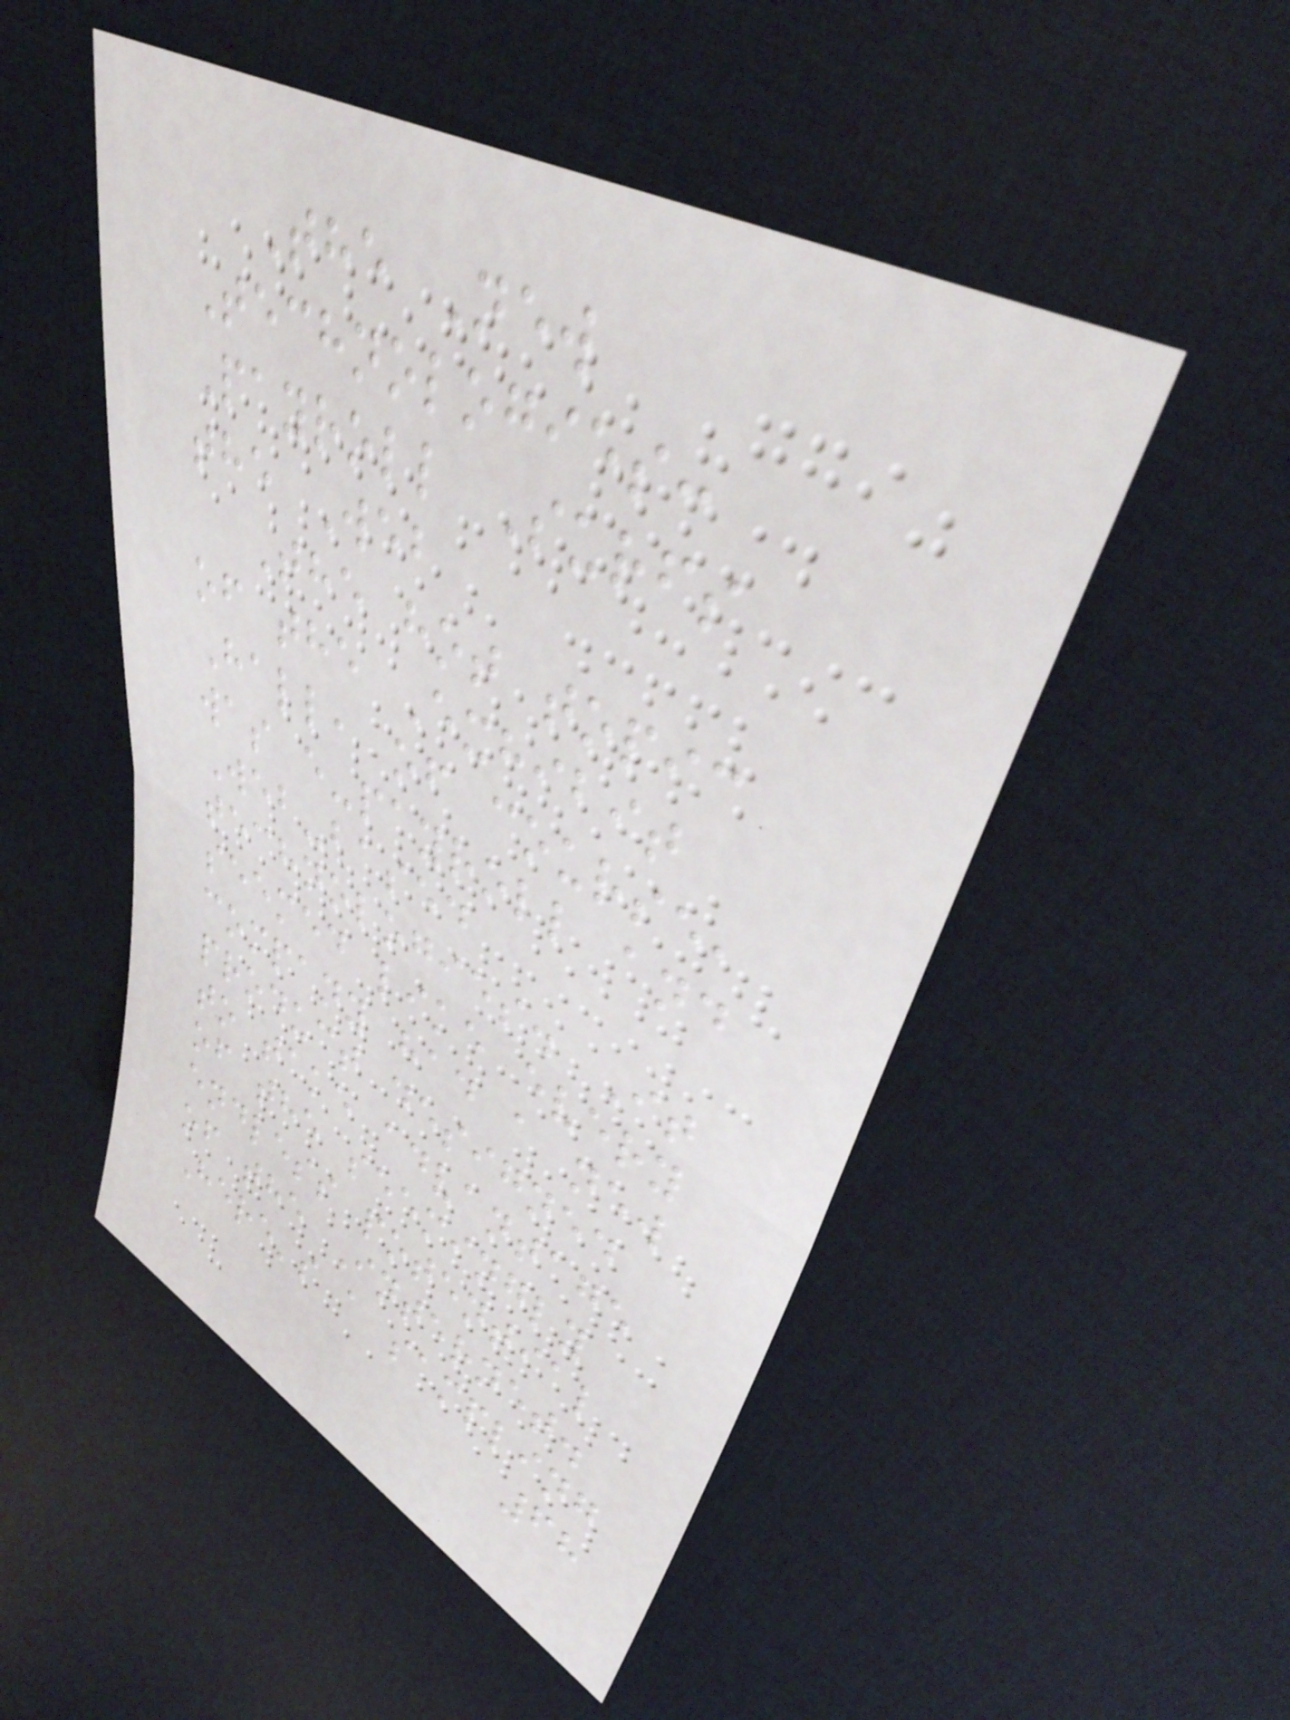The New
Technologies:
Payroll Surfs
the Web
The hot topic
of the Exhibit
Hall, of course,
was e-payroll and
Web-based
technologies. It
seemed like every
company had a new
product designed
to take advantage
of the seemingly
endless potential
of the Internet.
Here's a sampling
68
